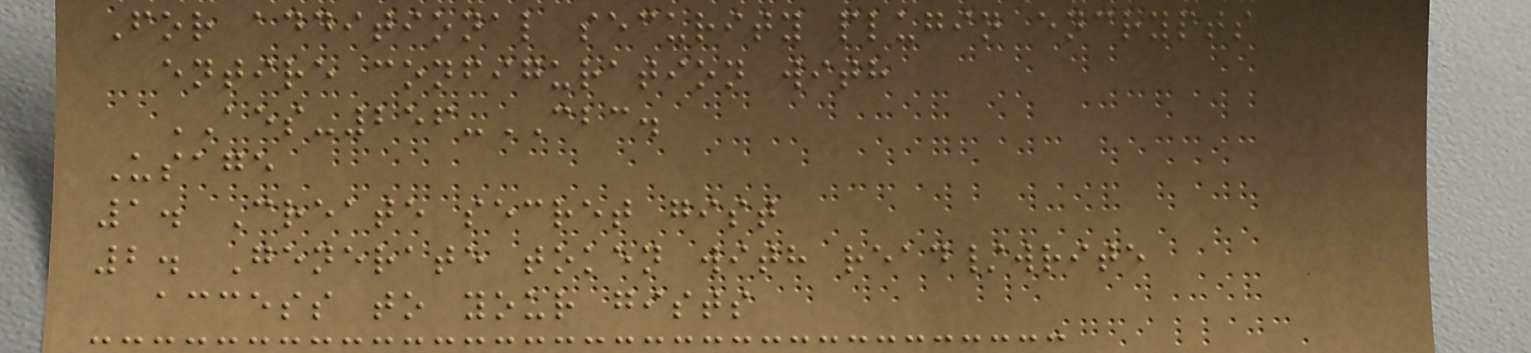For additional security plugin encrypts
entire configuration with
AES-256-CBC.
Usage
1. Create secret gist
2. Generate token with read/write
access to your gists
